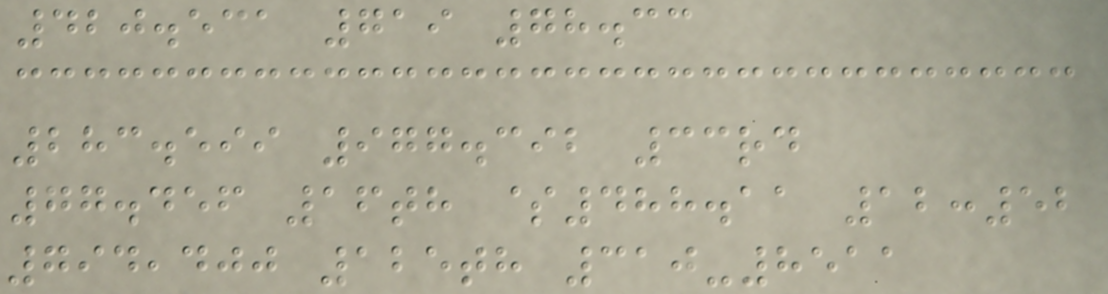420.531 719 78.33
283.599 977.392 33rd
77.456 16th $488.11 12:52
794,400 125th 310-8511
